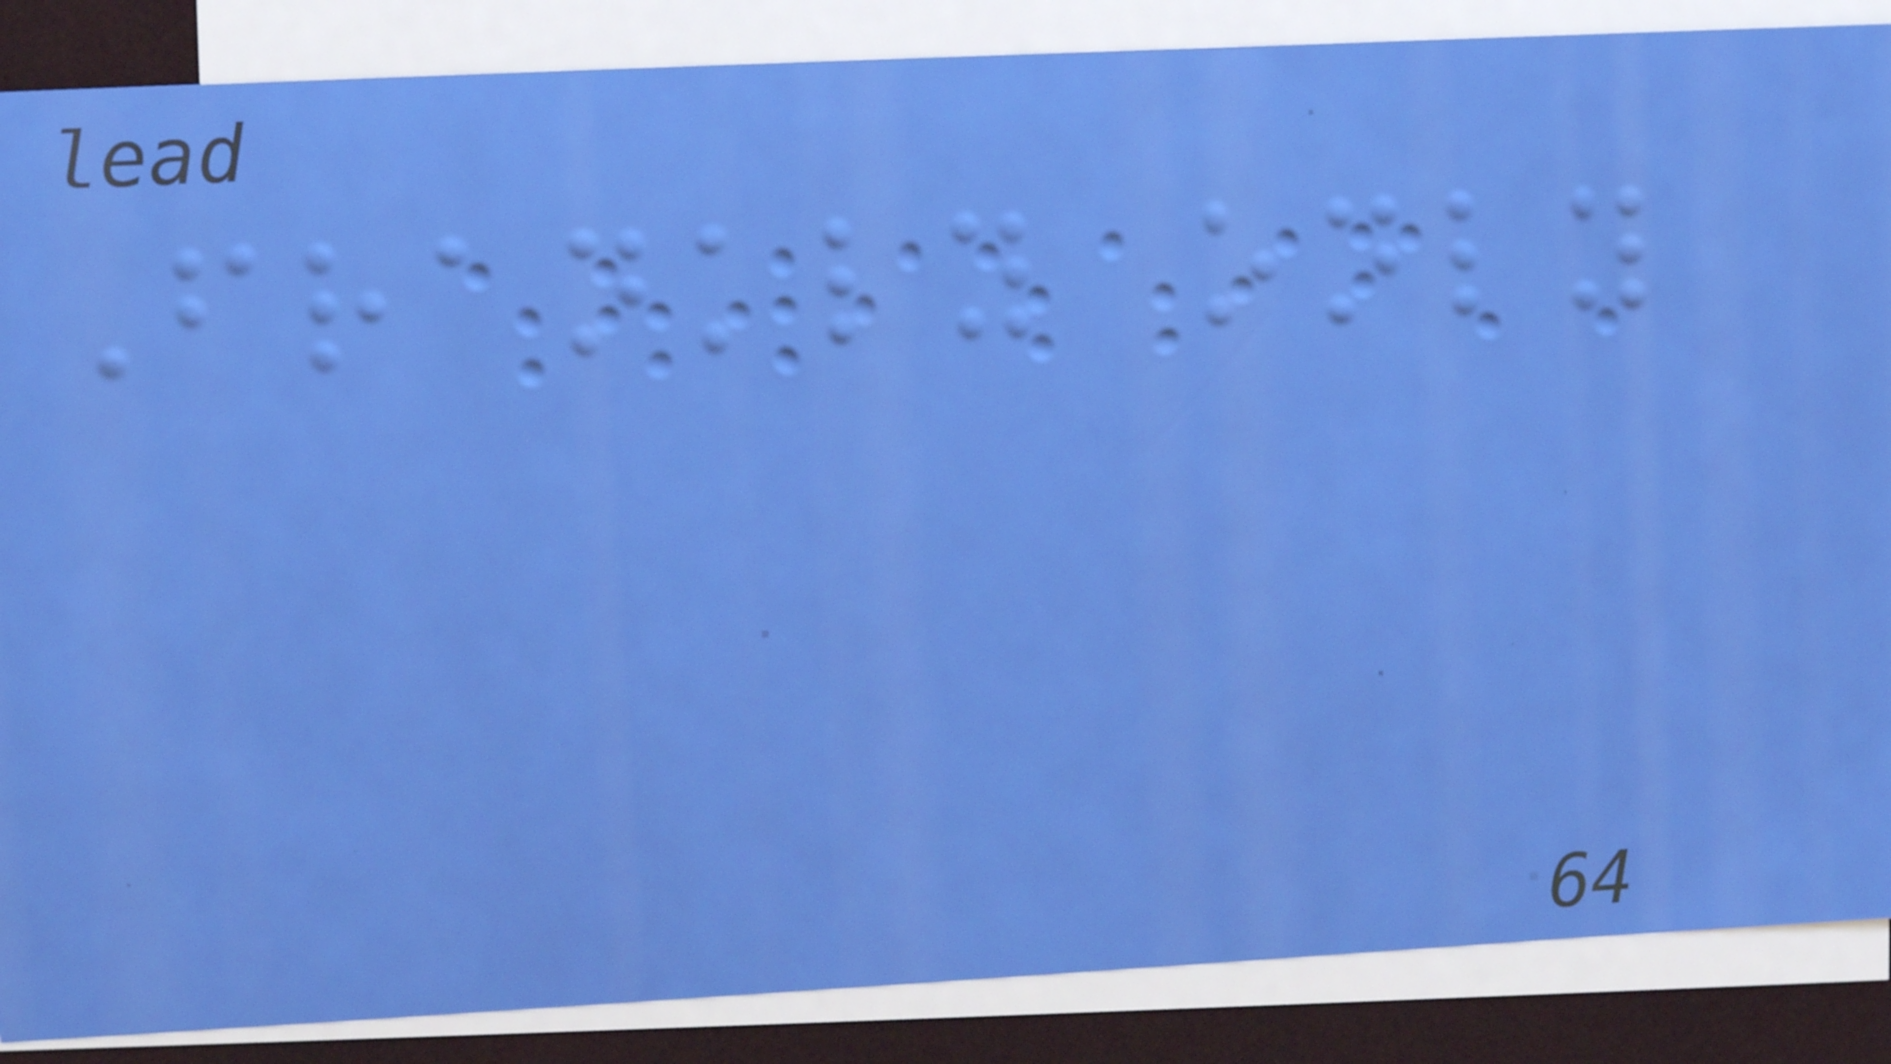Frankly only
